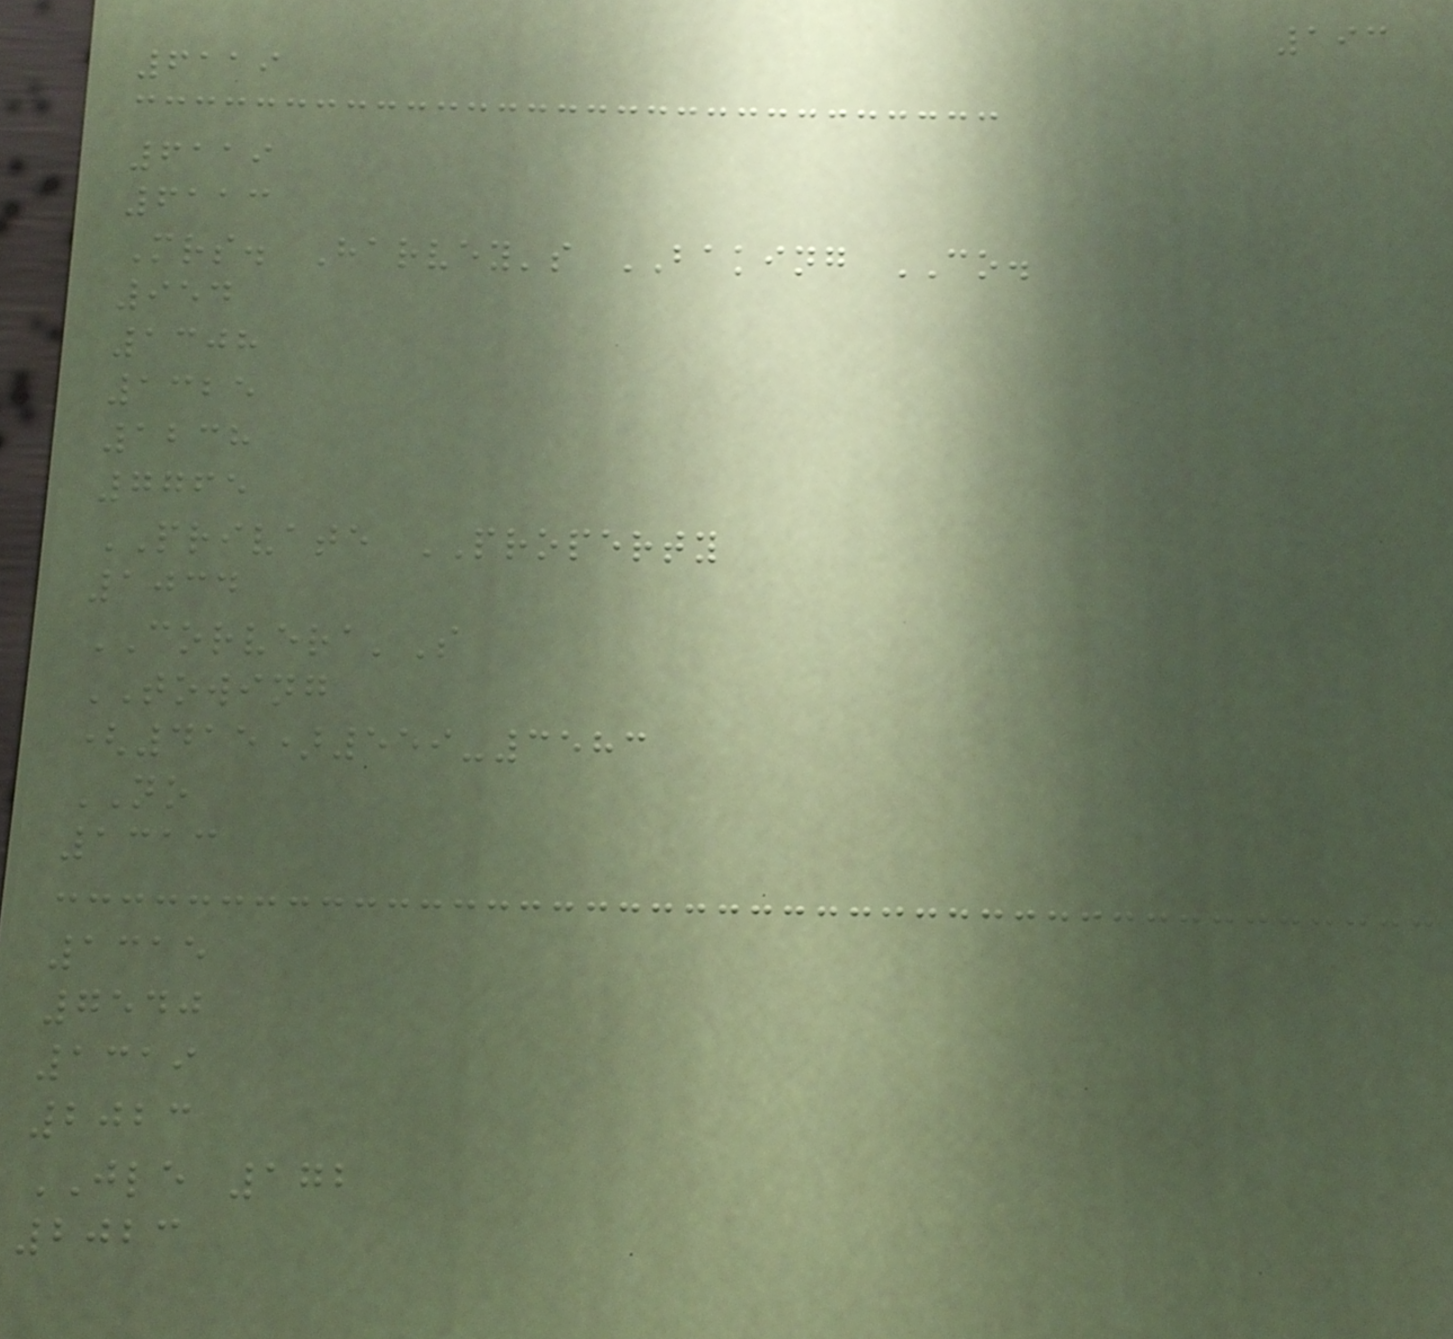193
6119
6119
6113
Mrs. Harvey's BAKING CO.
954
1308
1325
1238
7765
PRIVATE PROPERTY
1034
CORVERA'S
TOWING
(415)559-3583
NO
1313
1315
7540
1319
2023
JLE 172
2023
